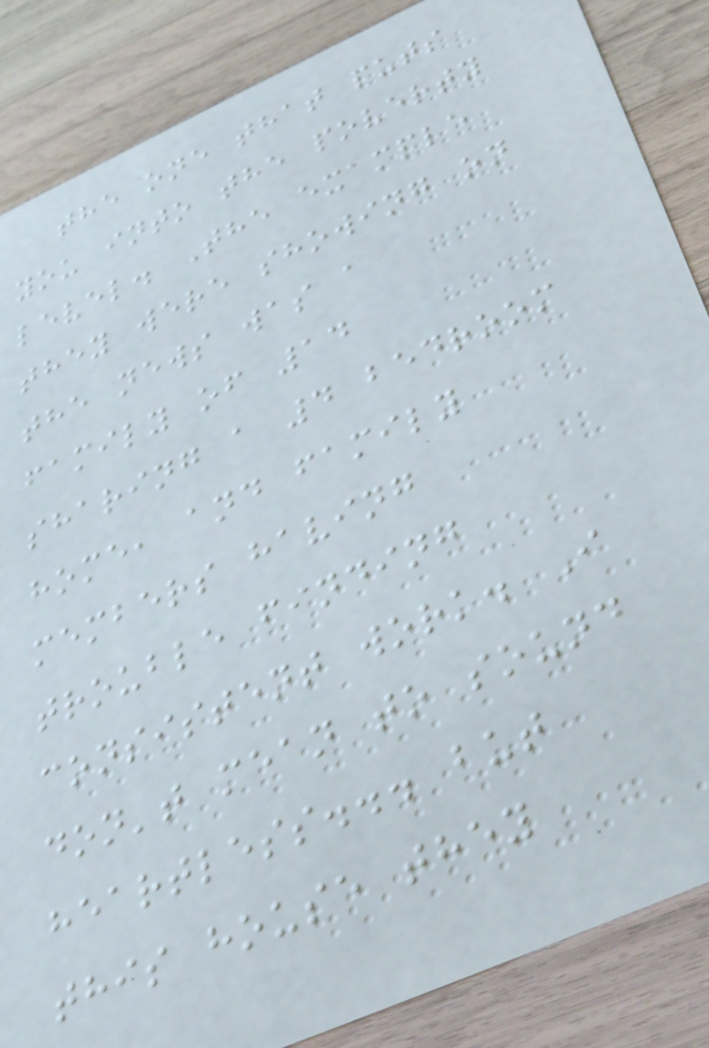the one that puts
you into the poverty
level. The example
they were showing on
the news was a
family of 14
sharing a 4 bedroom
home, and family
members having
trouble finding
consistent work. I
don't mean to sound
heartless... but
this house they
